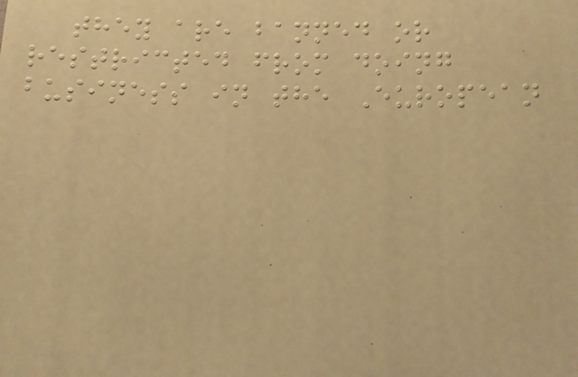they are banned or
restricted from doing
business in the European
